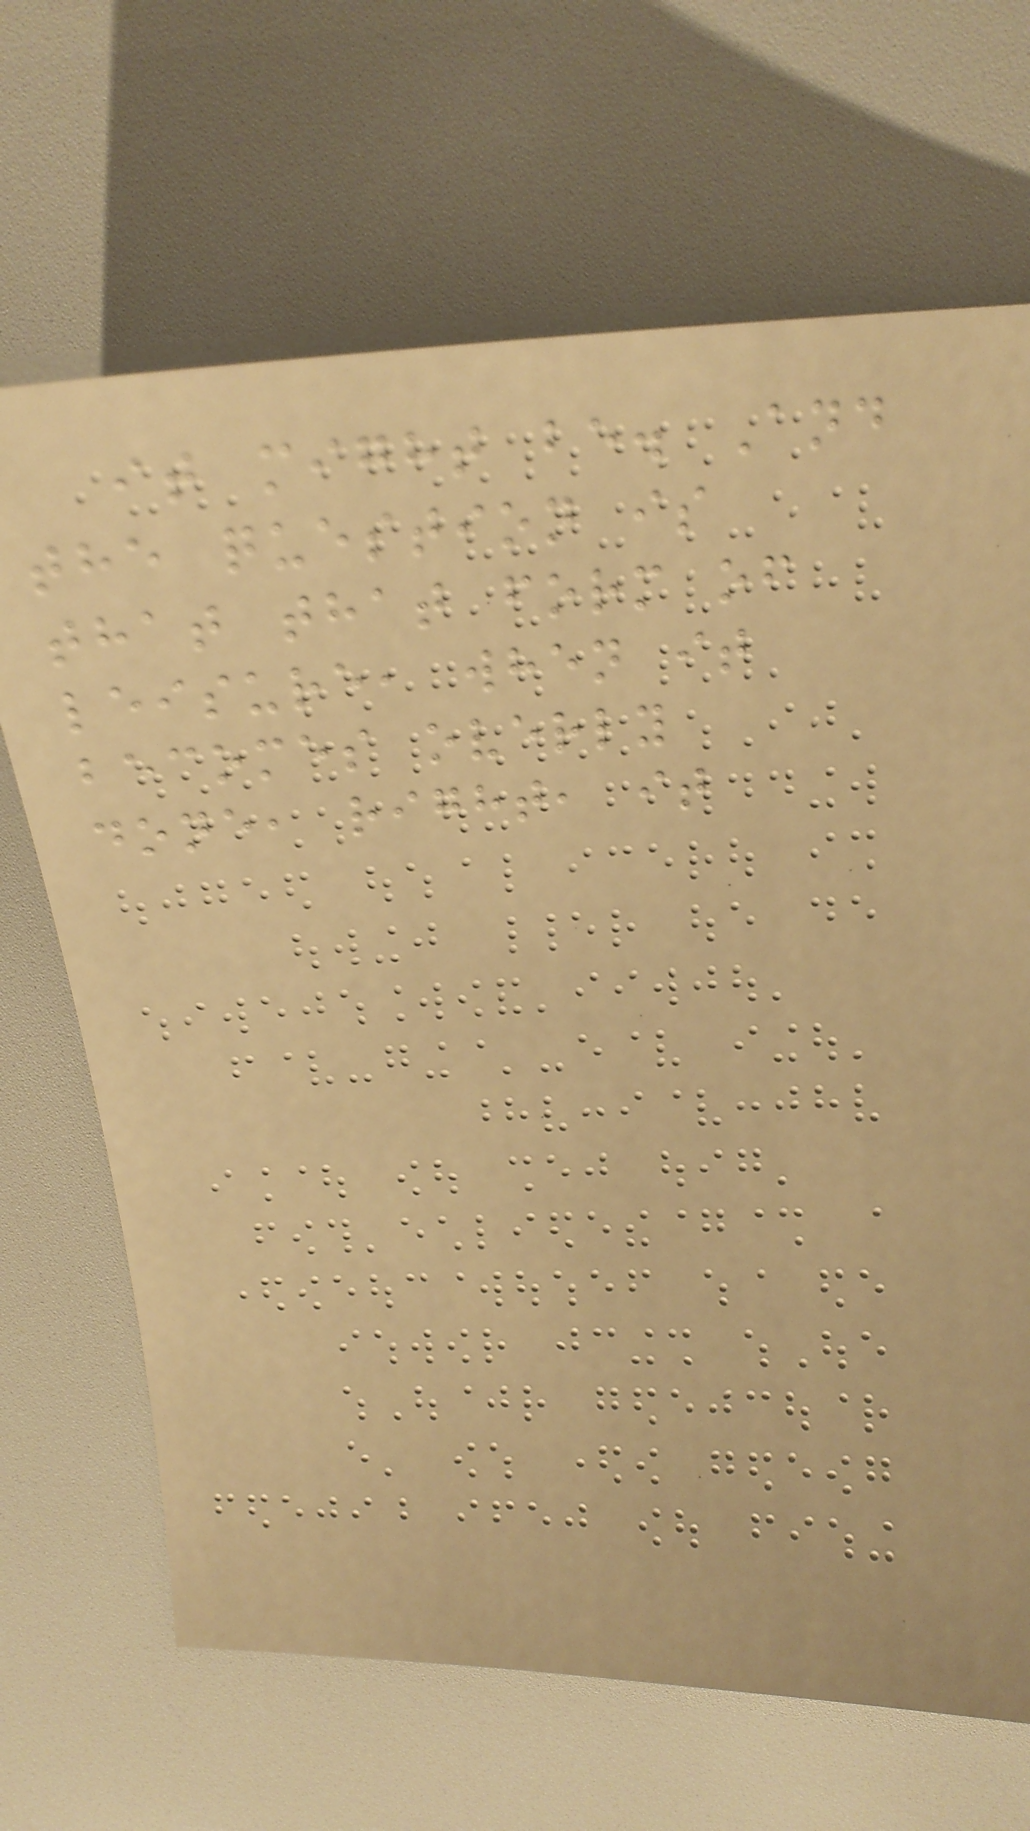it might be. And
the question is
that that form of
leisure, when it
becomes overly
done, right, it
